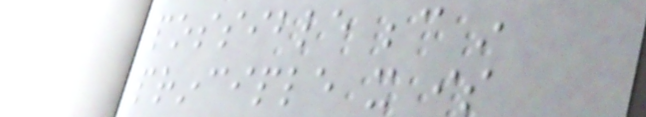possible because in
principle it is
